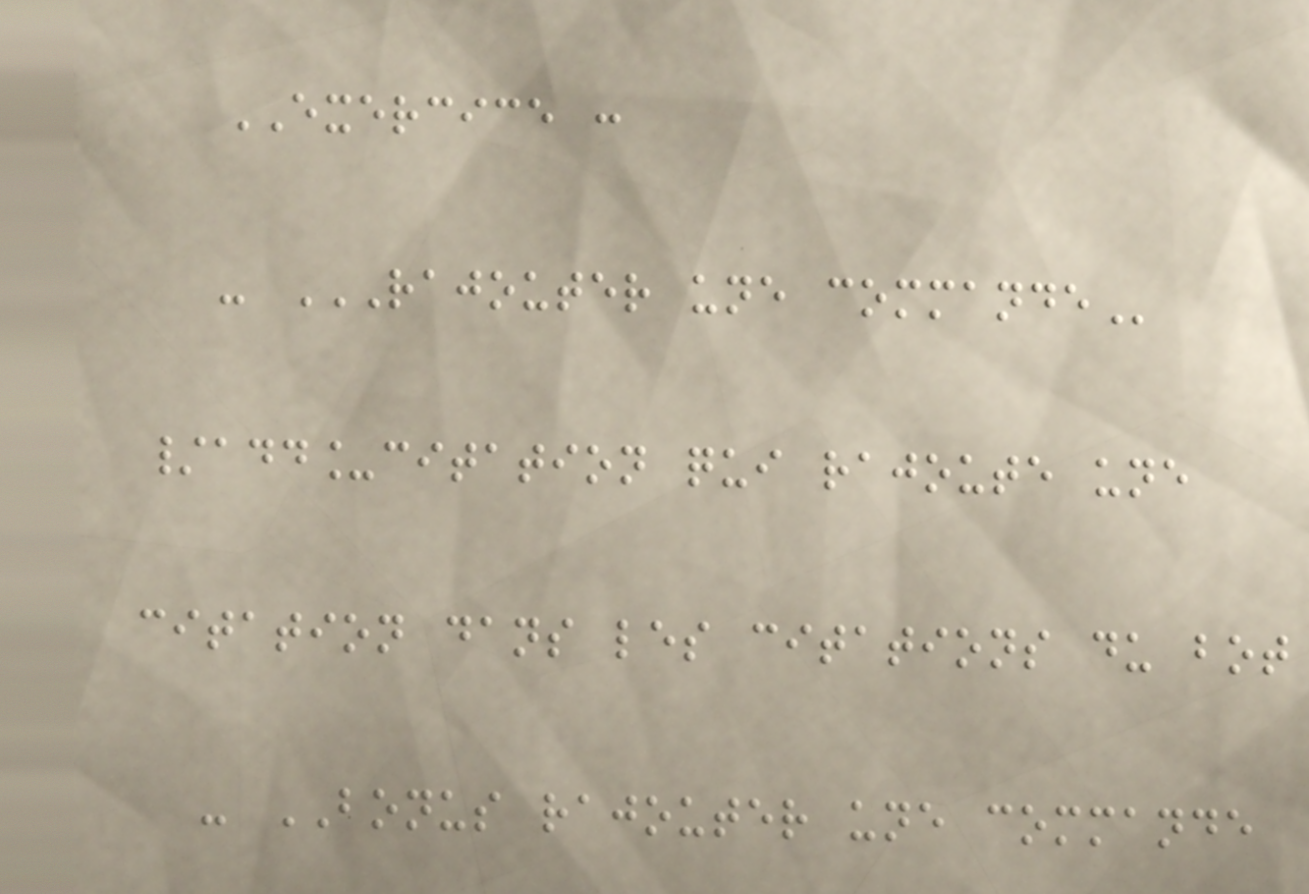EXERCICE :
- RAJOUTER UNE COMMANDE
/add_citation qui rajoute une
citation dans les citations du bot
- BONUS rajouter une commande
